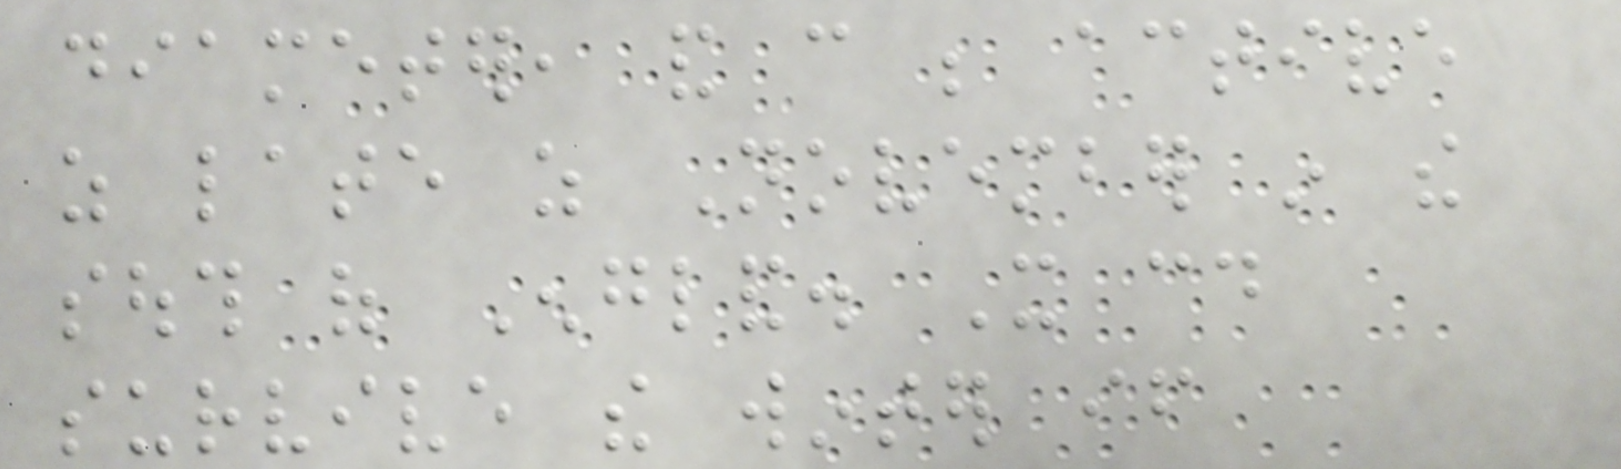diameter, and can be active
as late as November in the
south of England. It could
survive the winter if
